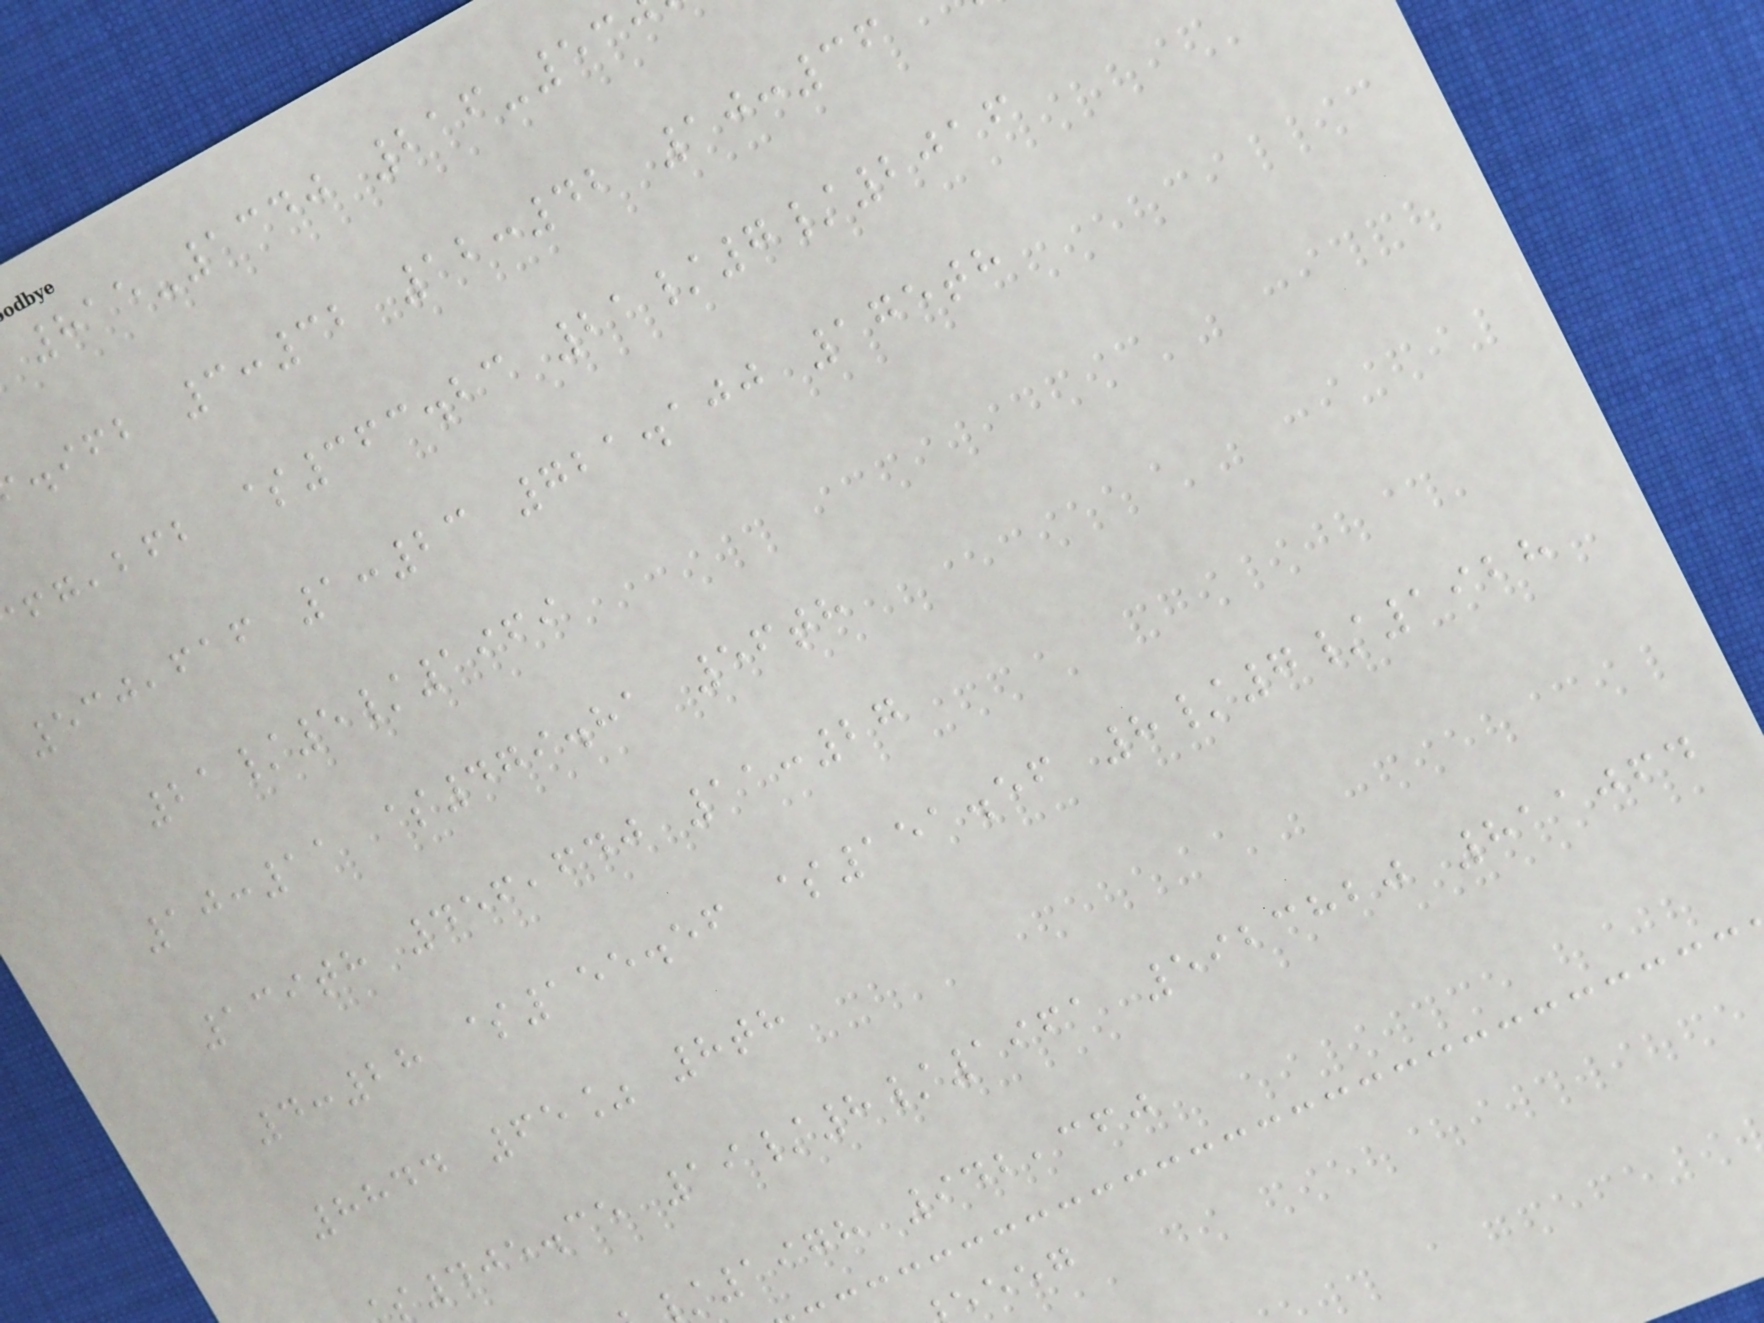815-1340 216-53
.ifb 3:32 12:42 10:36
,bfb $363.23 21/7/2016
530,616 1:23 721.100 175th
21/5/1969
10:11 $479.81 56th
139th 456,640 11:27
4:28 $155.56 $151.56 8/7/1928
8844 65% 8th
405.35 19/8/1961 5923820 811064
1978 942,360
